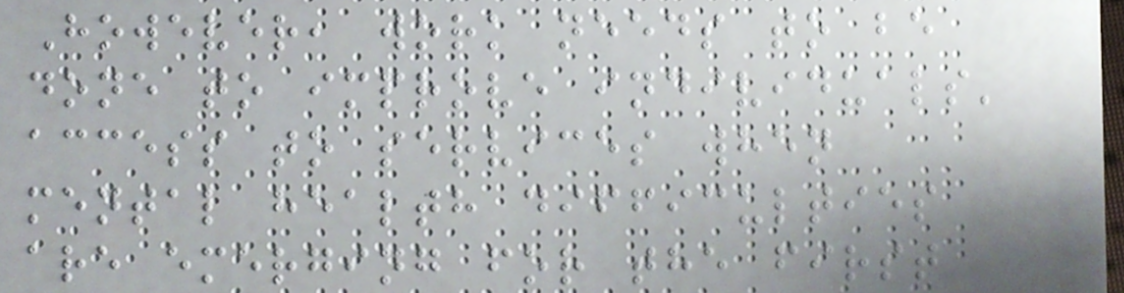However, work needs to be
done to improve individuals'
access to services when
mental health difficulties
are emerging for the first
